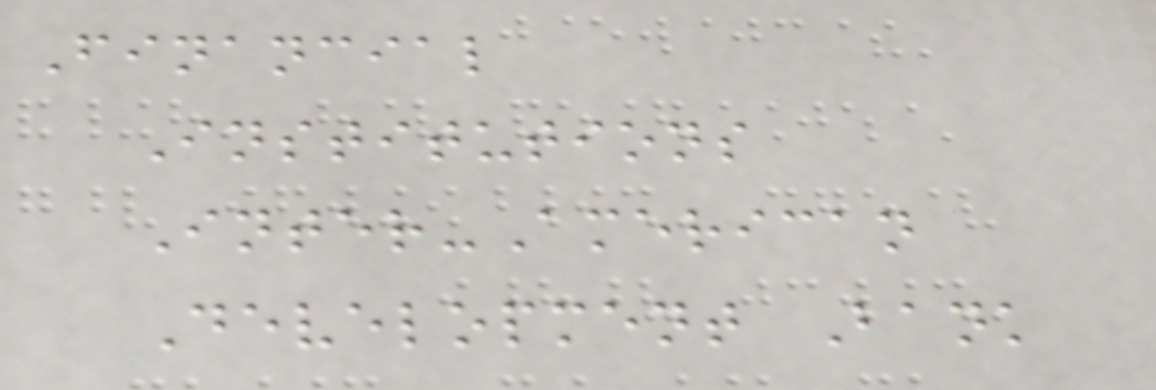Financial
Institutions
Inter-American
Development Bank
